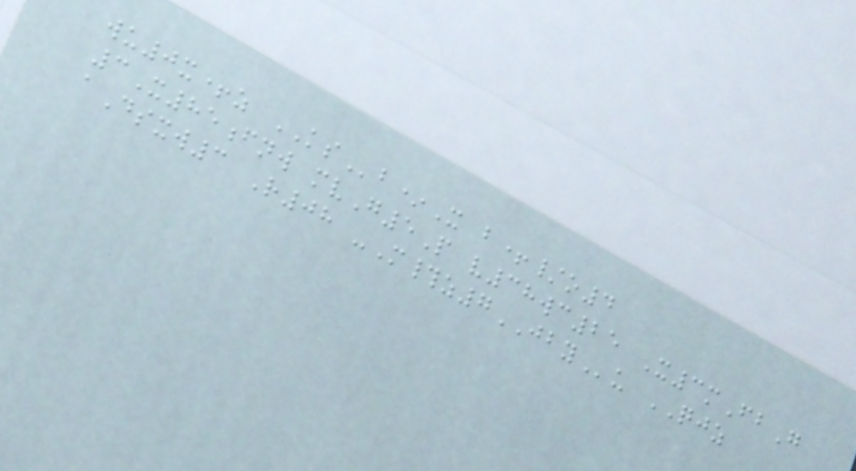wu0x+z KSb*X b+/o4
3X85fnw mvG5P v38wc25 X3mFbG
aDsxw3 R08 -M#z7JBYu QJZ
